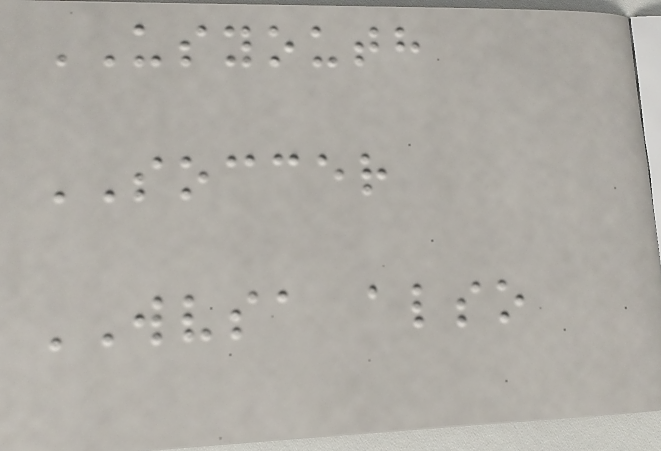USYOUTH
SOCCER
WVSA also
